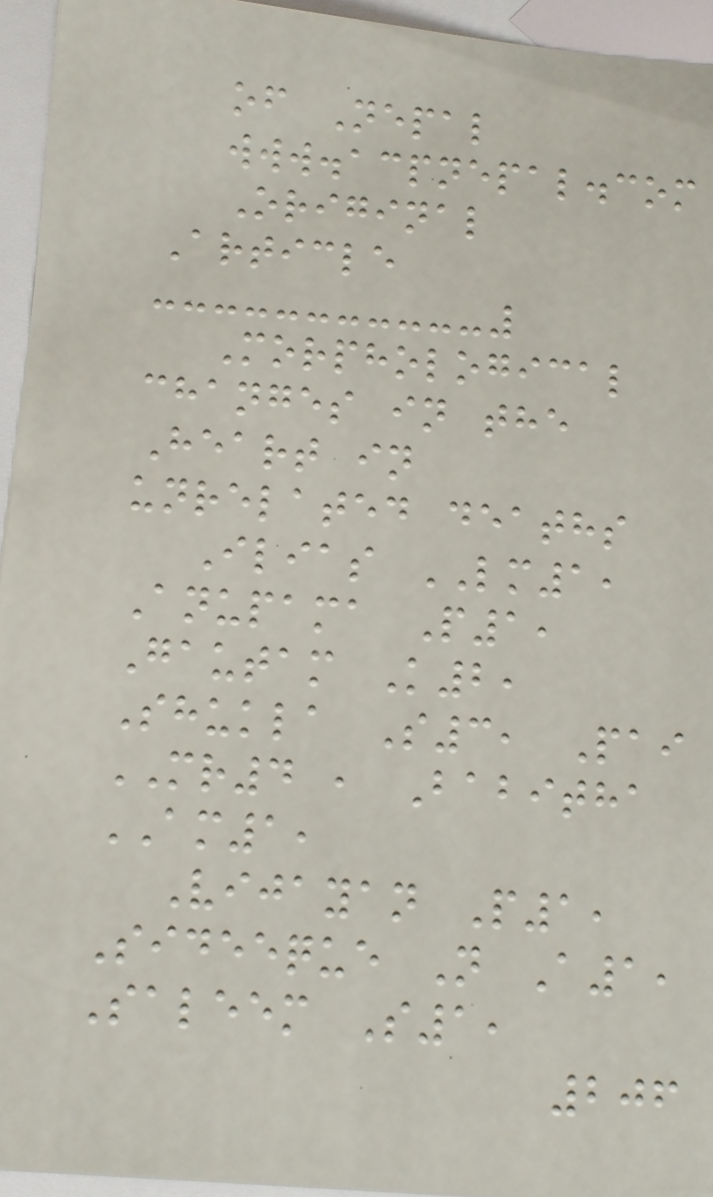of Nepal
www.acpnepal.com
Original
Article
Morphological
changes in the
Heart in
unrelated deaths
Ilias LM1,
Anupama P1,
Gautam K2,
Shukla S3, Pai
MR4 , Babitha
AM1,
Vijayan P1,
Sideeque N A1,
Saleem S1,
206
